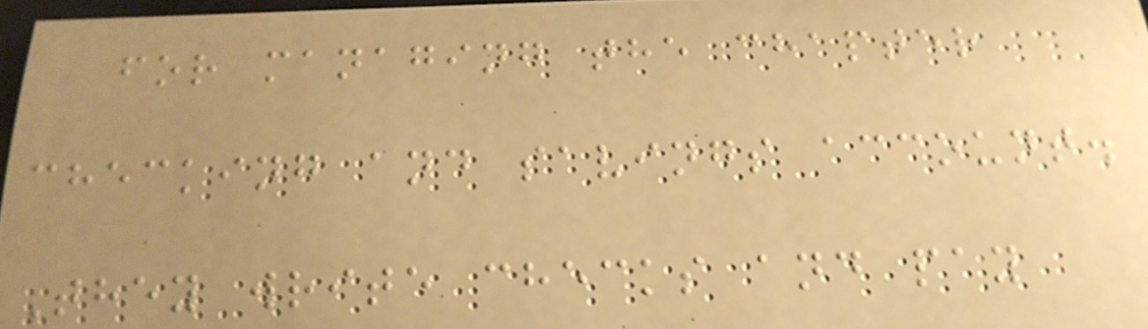for managing the chapter
checking and savings account.
They write checks and pay
